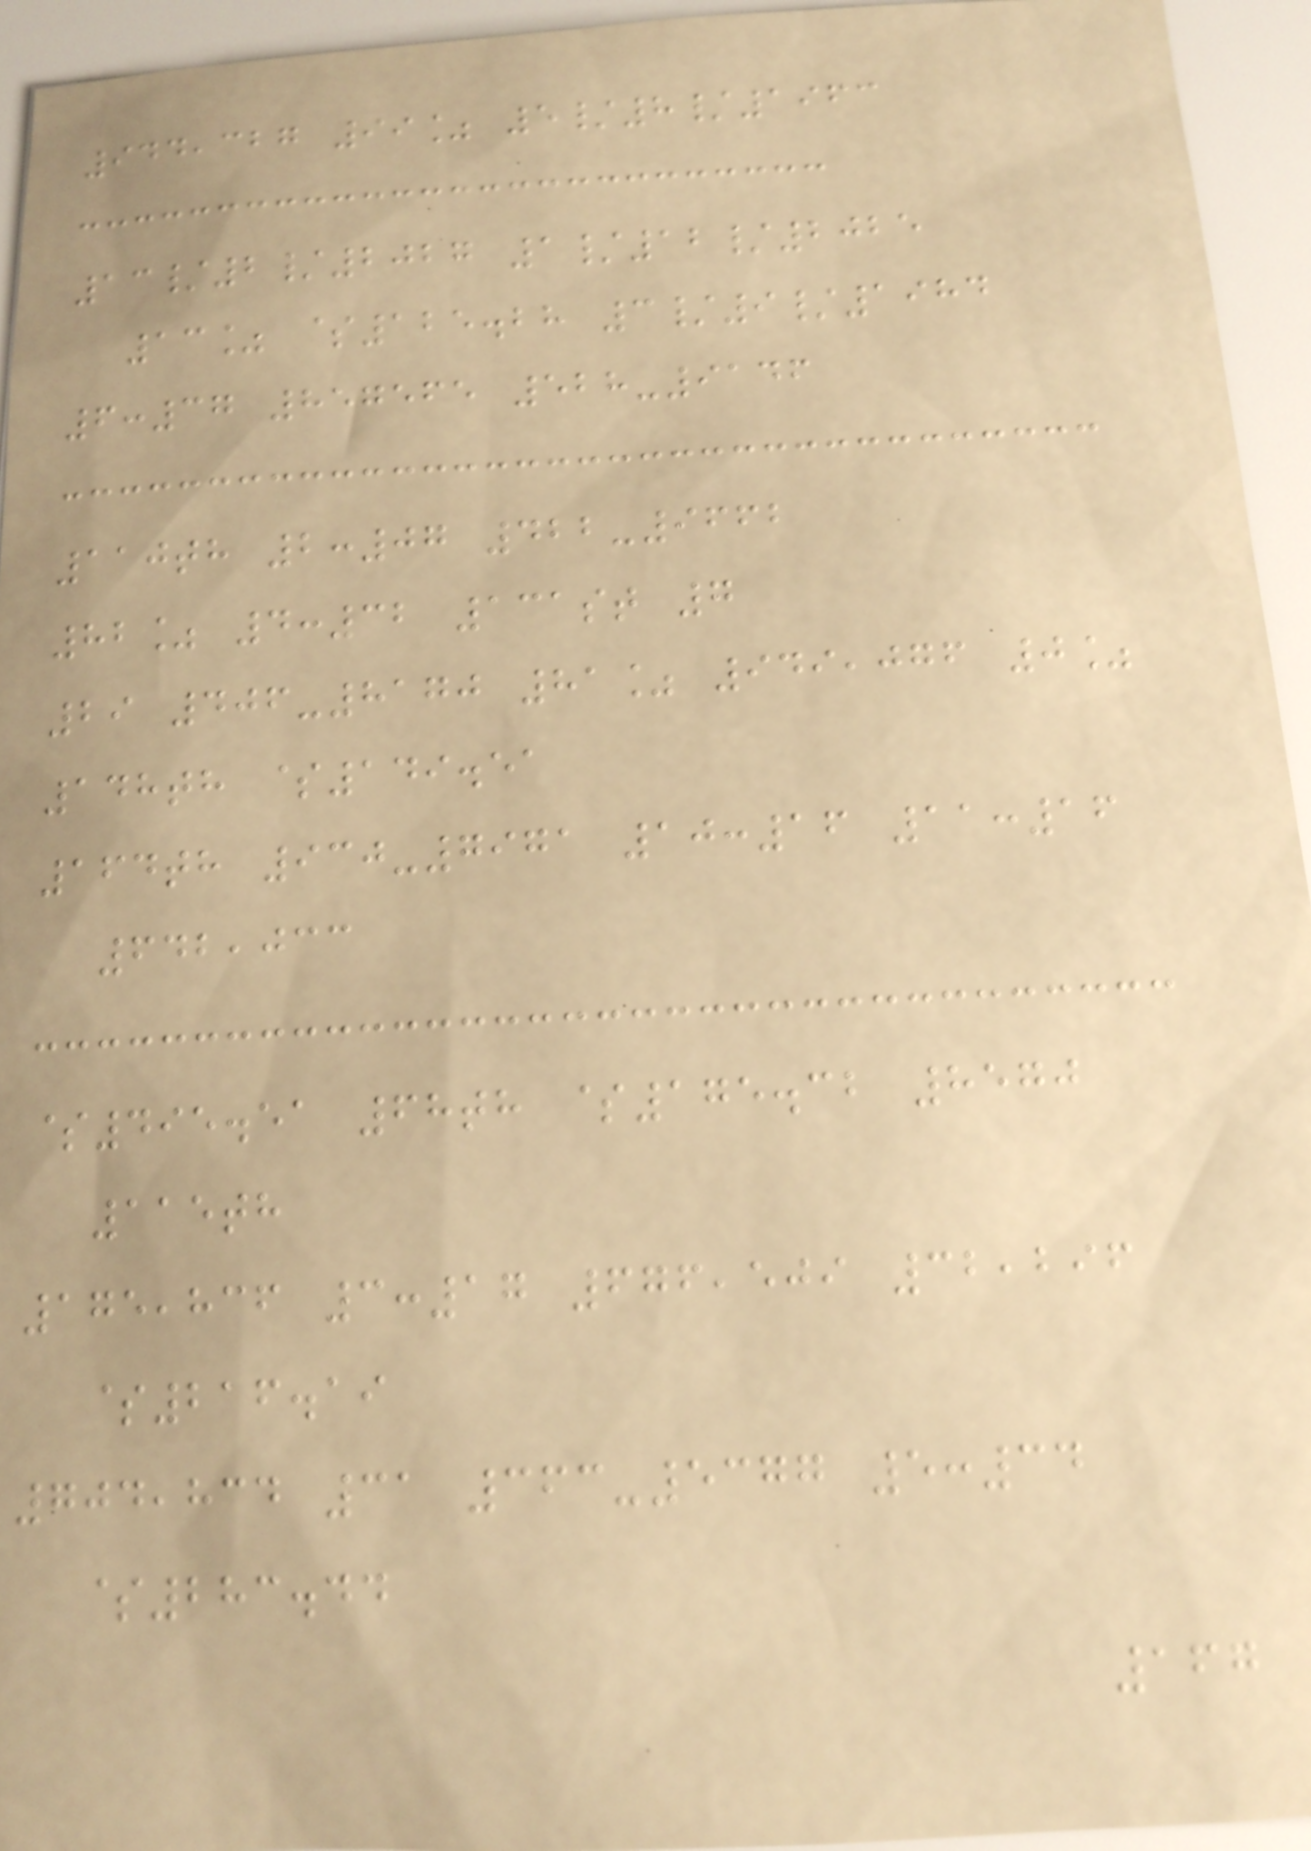944,327 99% 5/8/1963
13/2/2027 1/12/2025
13% $125.28 3/9/1984
6:37 857565 528-9146
110th 2:07 422-9662
82% 4:32 131st 7
29 406-8170 81% 949,076 0%
148th $149.51
164th 930-7971 10:16 11:16
642,033
$495.51 68th $175.32 8570
115th
175,836 3:17 676,509 32,296
$216.19
704,834 31 363-5377 5:34
$283.44
167
